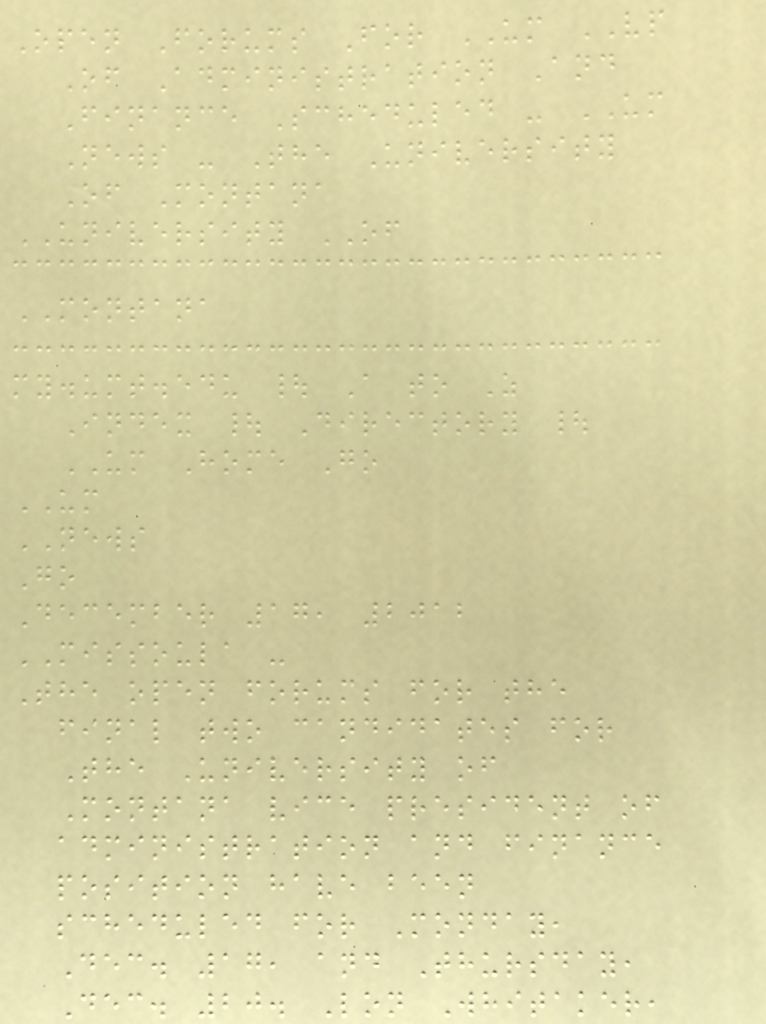Open Forums For UM VP
Of Administration And
Finance Scheduled - UM
News - The University
Of Montana
UNIVERSITY OF
MONTANA
my.umt.edu | A to Z
Index | Directory |
UM Home Go
UM
NEWS
Go
December 17, 2012
MISSOULA -
The open forums for the
final two candidates for
The University of
Montana vice president of
administration and finance
position have been
scheduled for Monday,
Dec. 17, and Thursday,
Dec. 20. Lon Whitaker,
